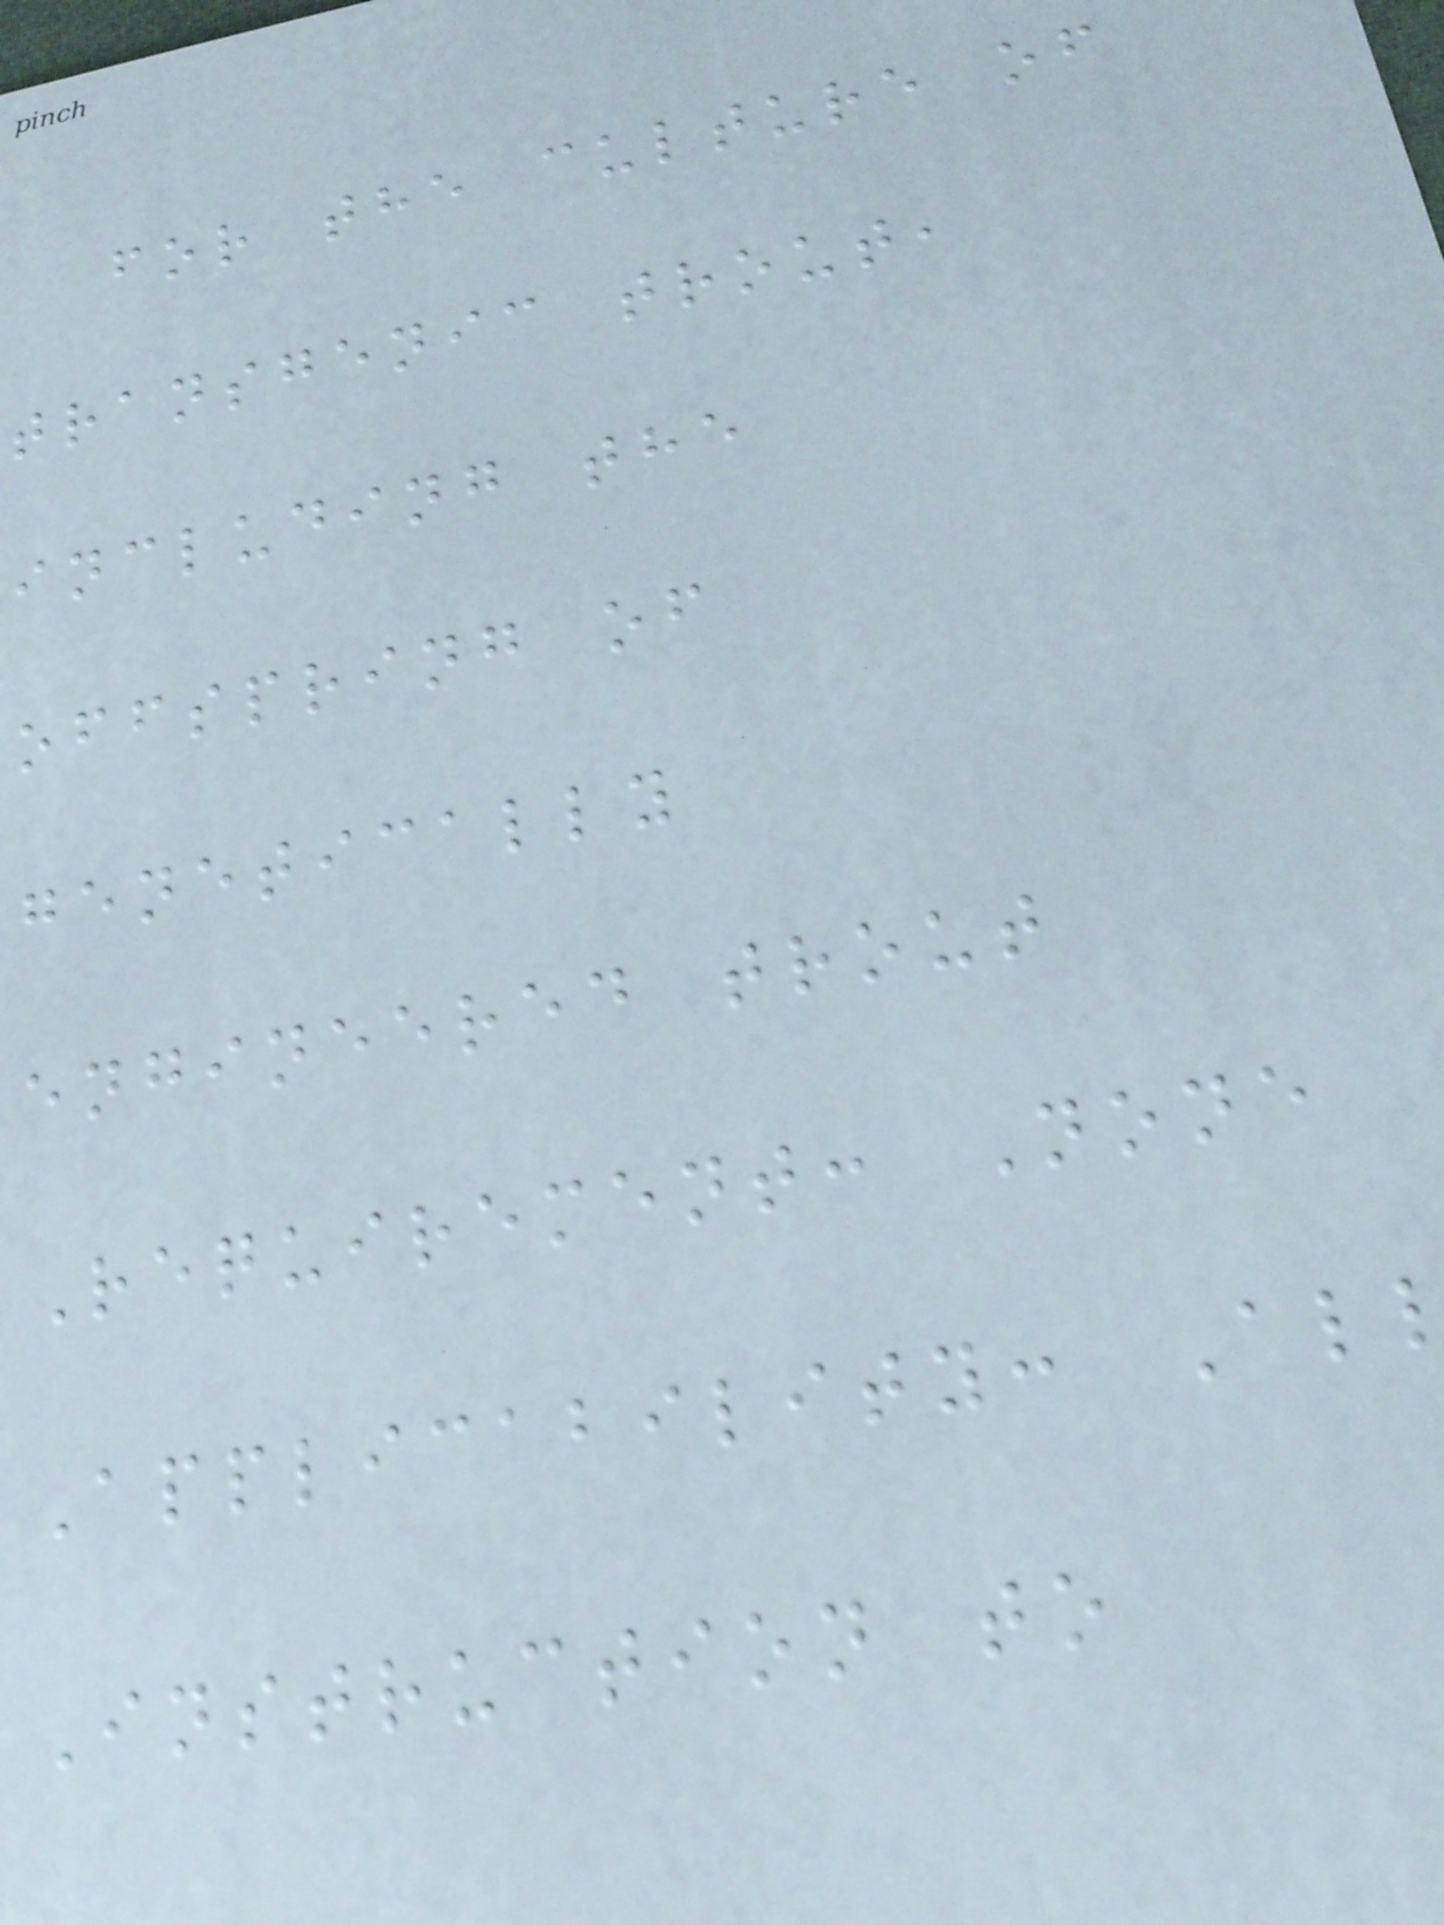for the culture of
transgenic trout,
including the
offspring of
genetically
engineered trout
Requirement: None
Applicability: Al
Instruction to
